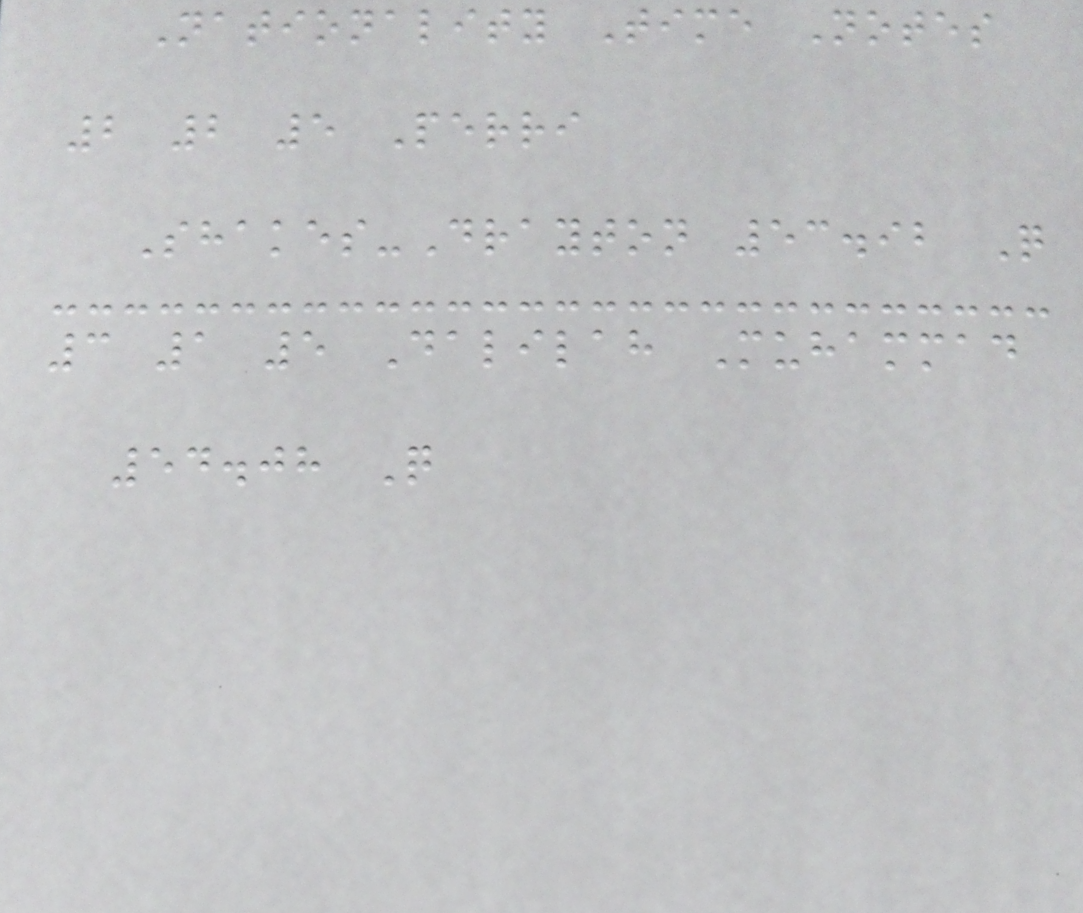Nationality Time Notes
2 2 5 Perri
Shakes-Drayton 53.92 Q
3 1 5 Dalilah Muhammad
54.08 Q
